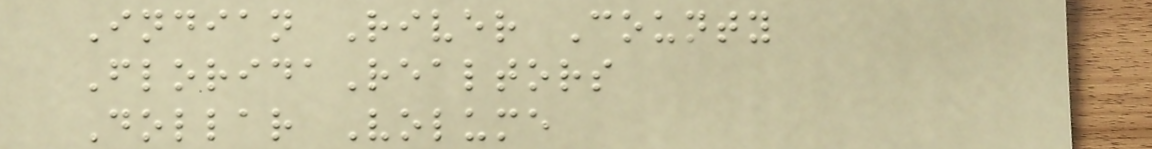Indian River County
FloridaRealtors
Dollar Volume
